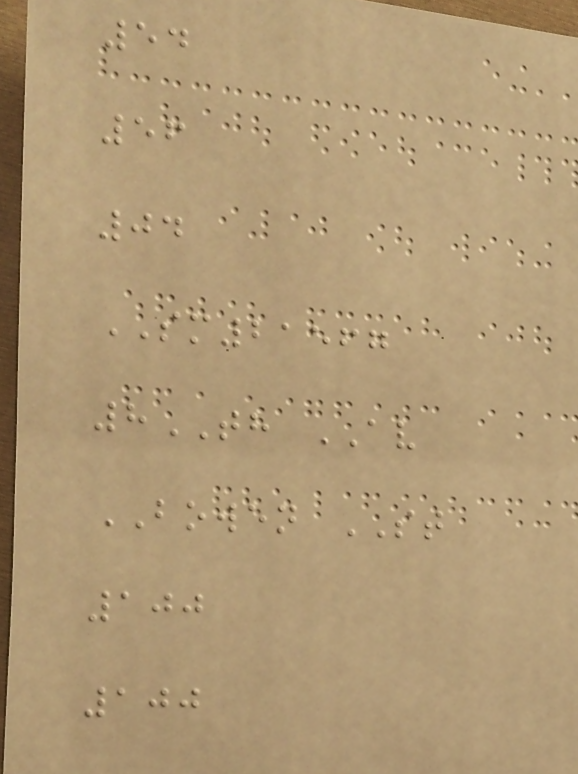54
56
04
SM21567
8TH AV
BOWEN ST
100
100
